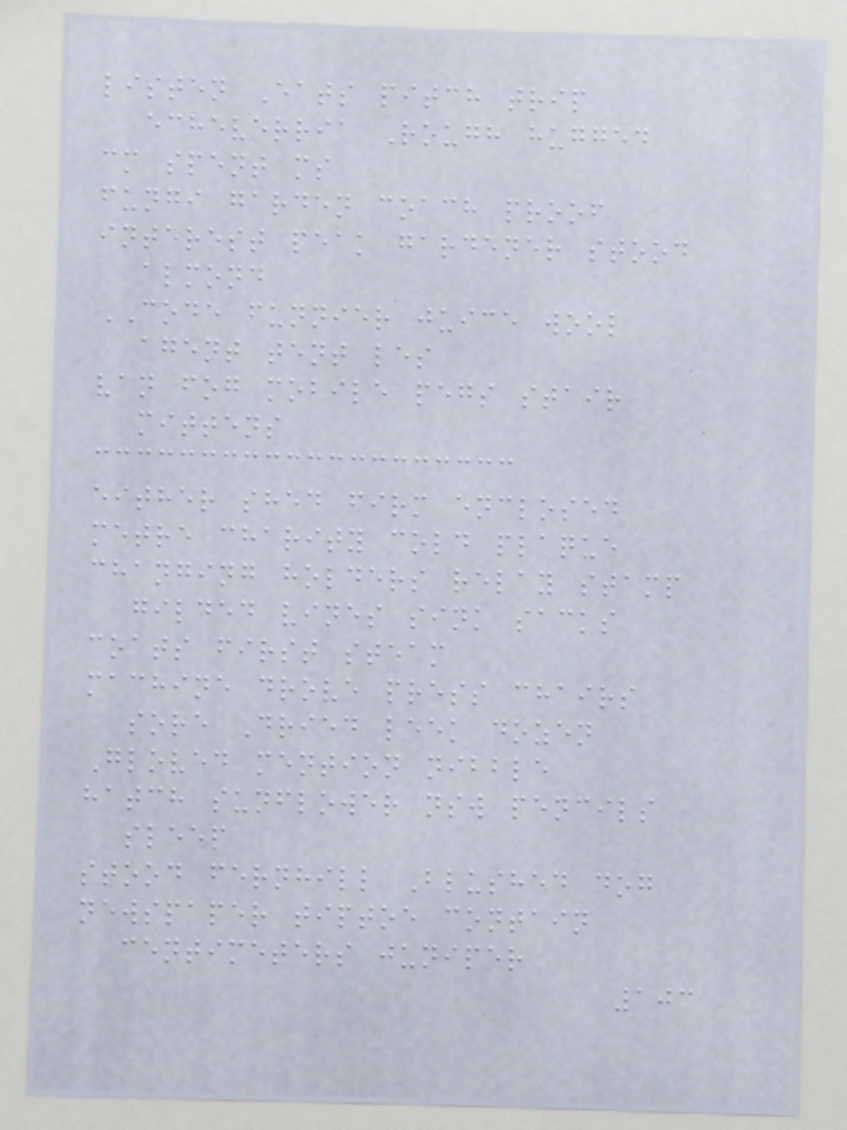listen Eats pitch trip
echeverria Rough hugged
cm spent ms
fungi garden coach proof
interest peak gardener stood
almond
CODE funnier juice wool
agent tent les
van fog mobile pegs stair
mittens
either shed firm enclosed
metre charity cold plaque
changing holders relay stamp
gilded vines sink sacks
coats first steam
machine drove press chairs
sore Dried leek dozen
Gloved mention nibble
hatch sunflower nsw pencils
sleep
stood fernhill Blushed dog
newspaper tiptoe contain
centimeters juniper
103
